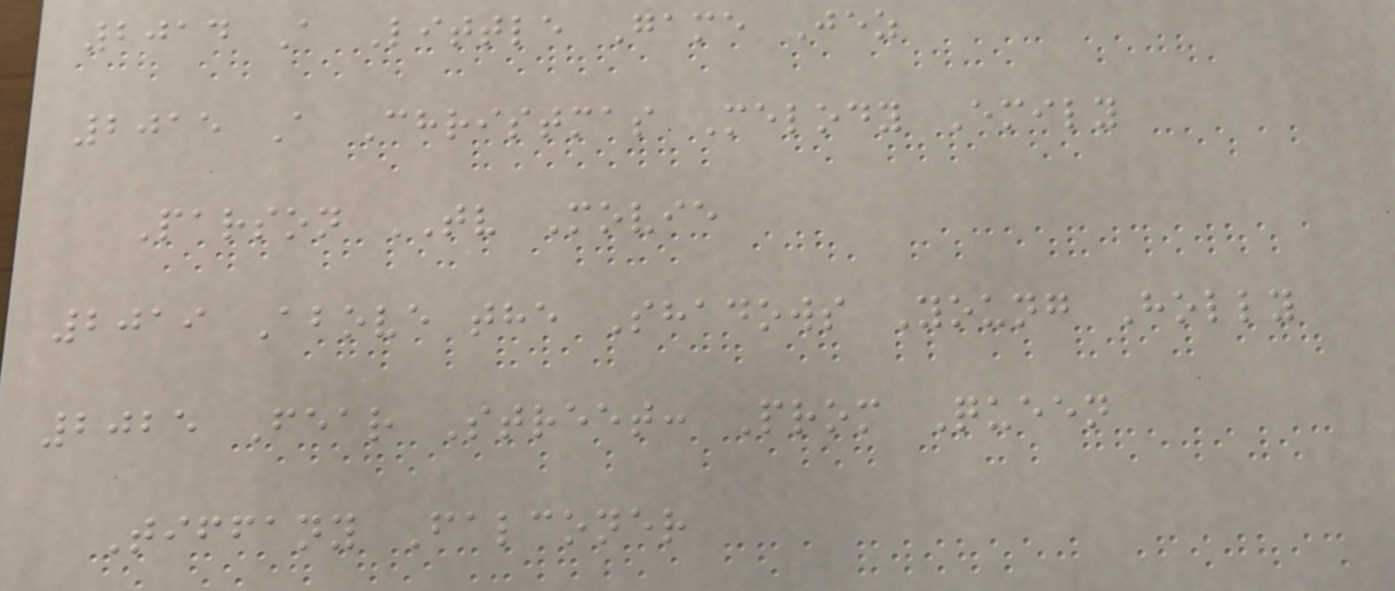2014 A Little Game Jez
2015 A Christmas Melody Emily
Parson TV Movie
2019 Above the Shadows Young Holly
2025 Fear Street: Prom Queen
Tiffany Falconer
